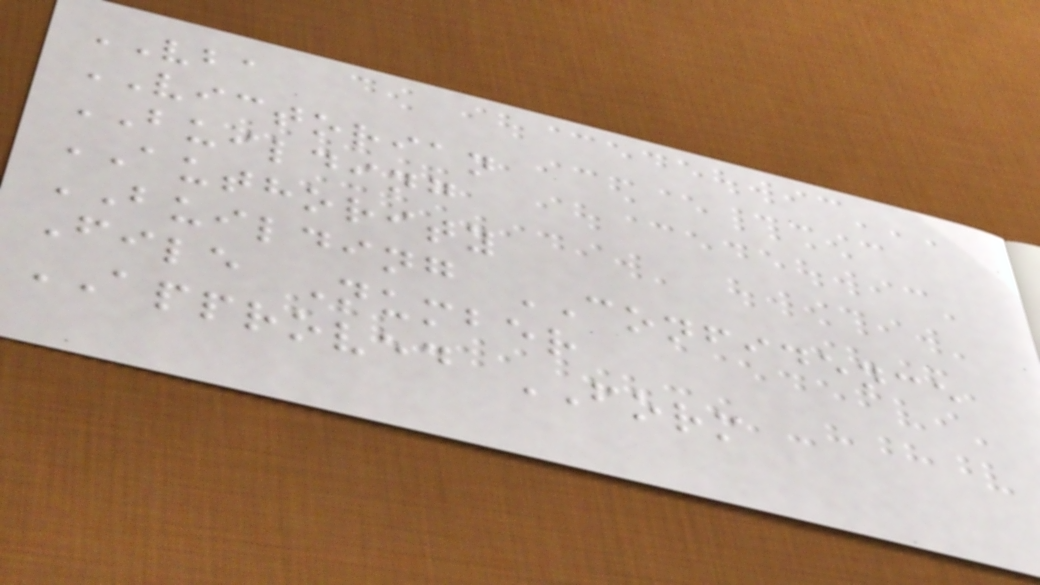VBA
VICTORIAN
BUILDING
AUTHORITY
BUILDING CONFIDENCE
File Number
APPROVED FORM
